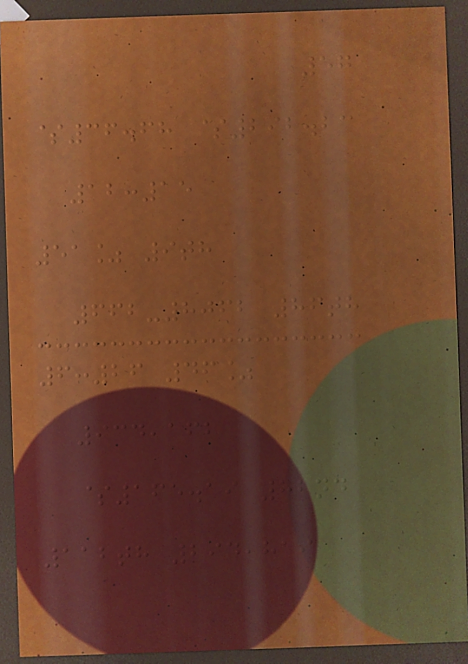57
$36.68 $292.23
12:15
51% 9th
662-8062 86th
6:26 46%
934,162
$165.19 82nd
112th 294,819
